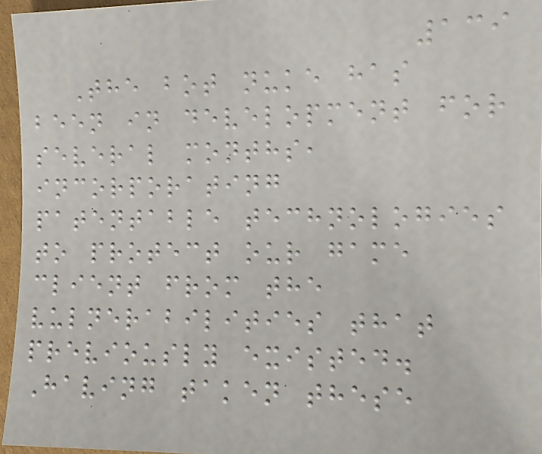139
The bot nuke has
been in development for
several months,
incorporating
patentable technologies
to protect our game
client from the
vulnerabilities that
previously existed.
Having taken these
